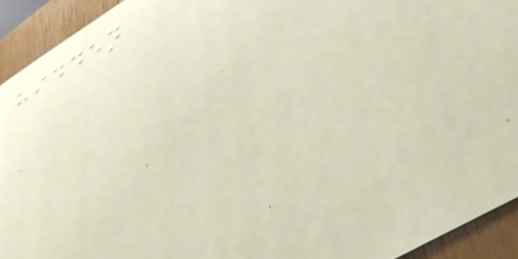hidden
